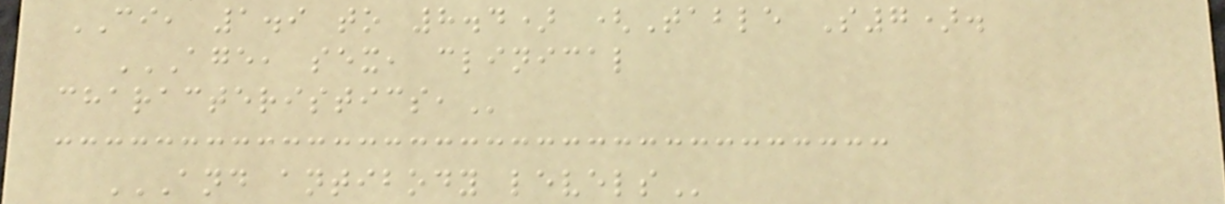CI, 1.9 to 8.4) (Table S7).
AGE, SEX, CLINICAL
CHARACTERISTICS,
AND ANTIBODY LEVELS
